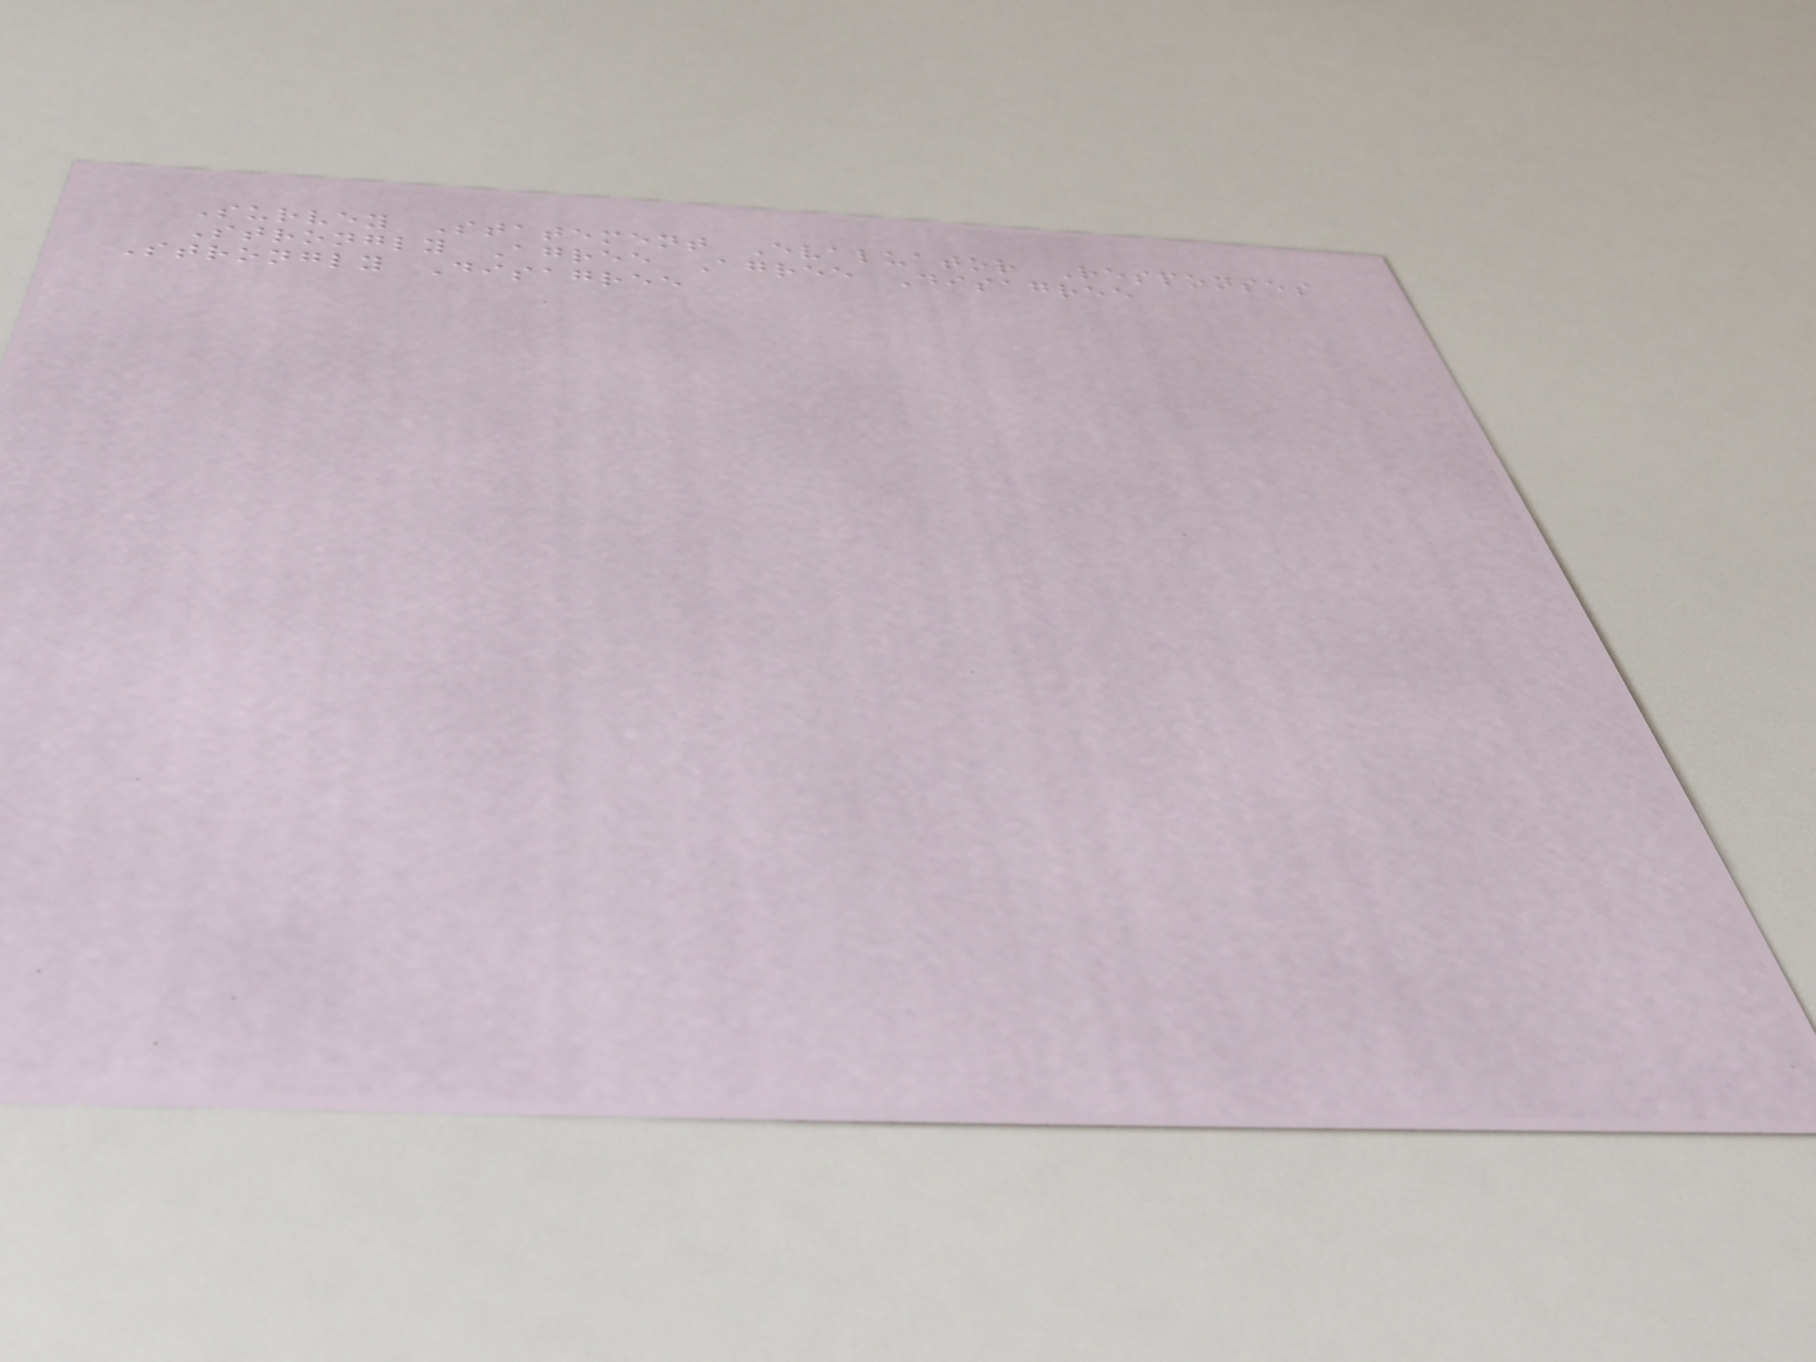Survey Statement Evaluator Responses
Strongly Agree Agree Disagree
Strongly Disagree
